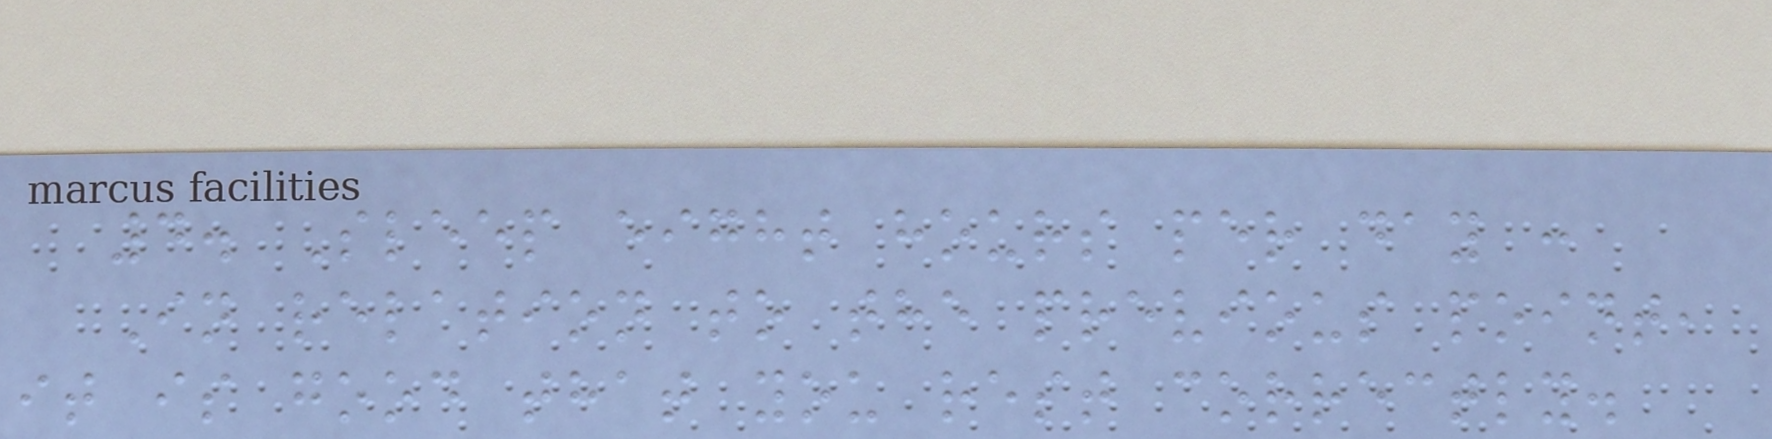4. Sleep eight hours per day :
In relation to the previous point,
it is good that you rest correctly.
